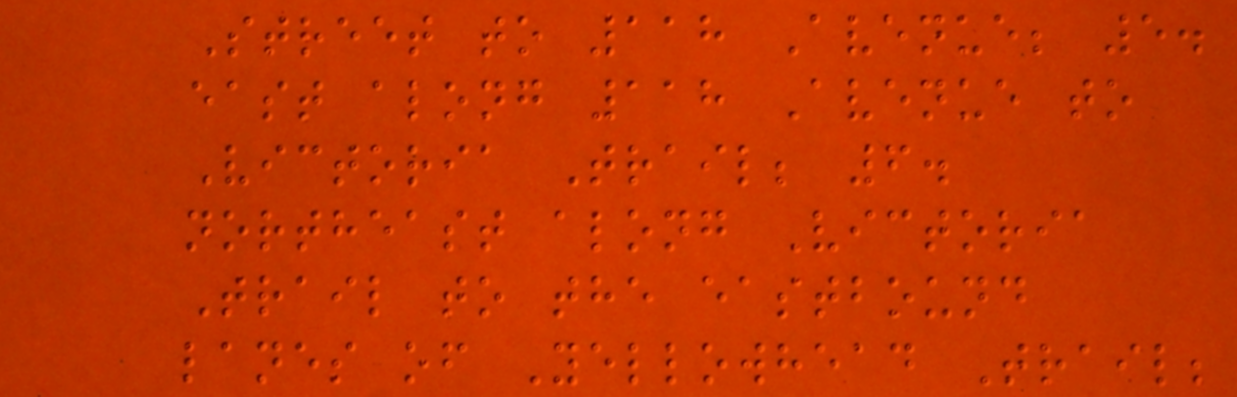Street to 118 Avenue; 5.
east along 118 Avenue to
Victoria Trail; 6.
northeast along Victoria
Trail to the eastbound
lanes of Yellowhead Trail;
